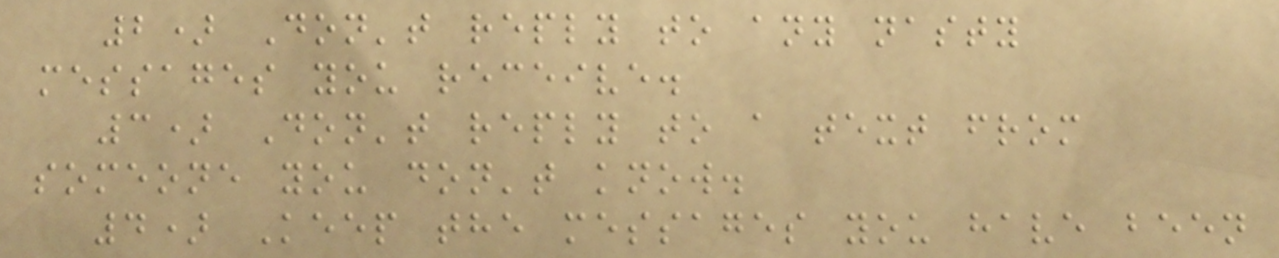2) Don't reply to any nasty
messages you receive.
3) Don't reply to a text from
someone you don't know.
4) Keep the messages you have been
